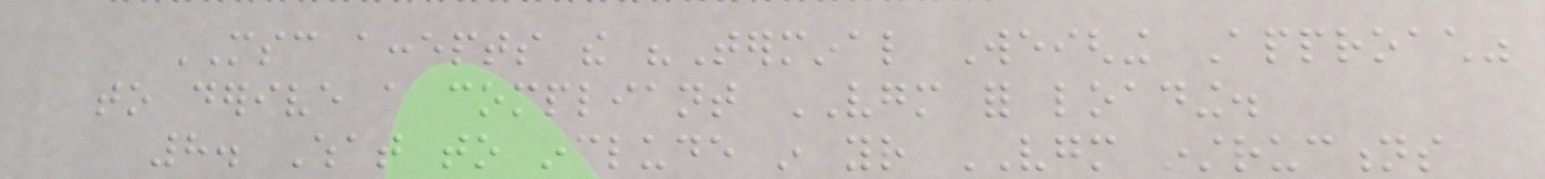MSC accepts the "Terminal Weighing Approach"
to derive a compliant VGM for loading.
8. What to include in your VGM instructions
